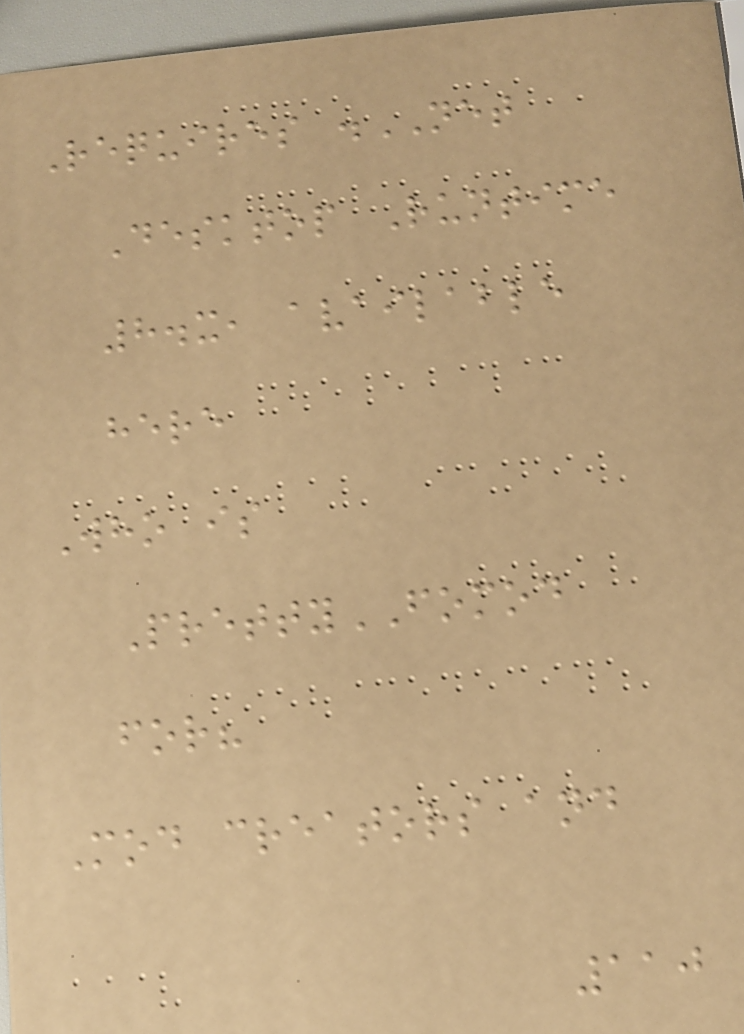Requires .NET
Desktop Runtime
8.x, available
here
Who is
PrettyFOMOD
for?
Mod creators and
110
